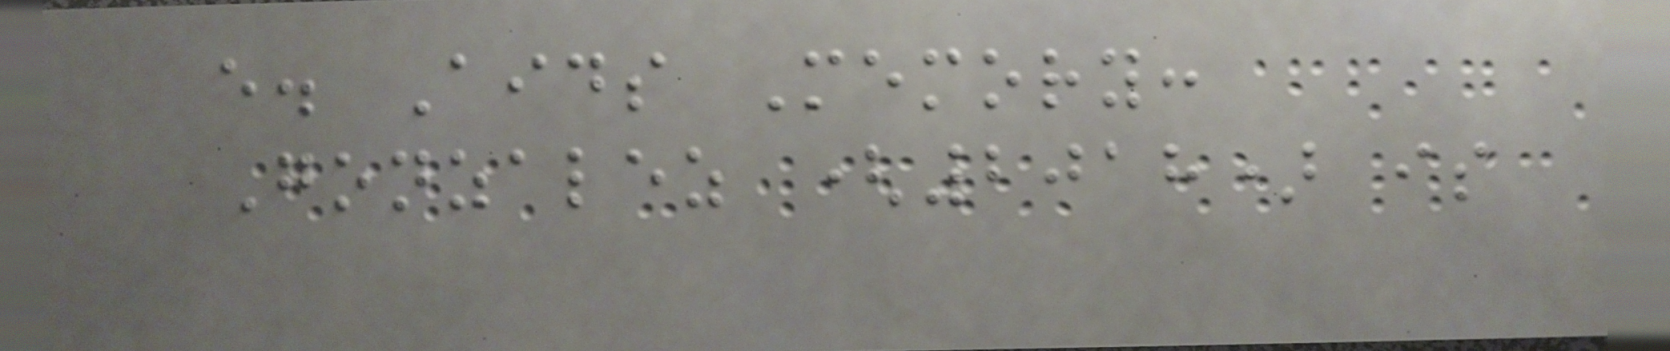e. Aids Memory:
Gonzalez (2018) is
